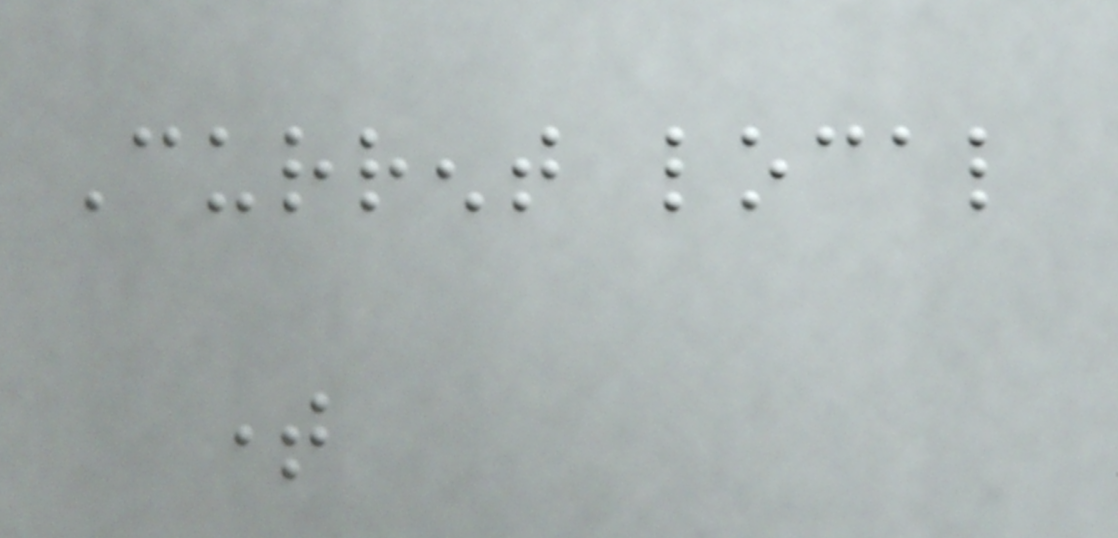Current local
time
